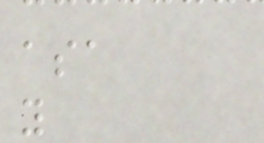asa
y
